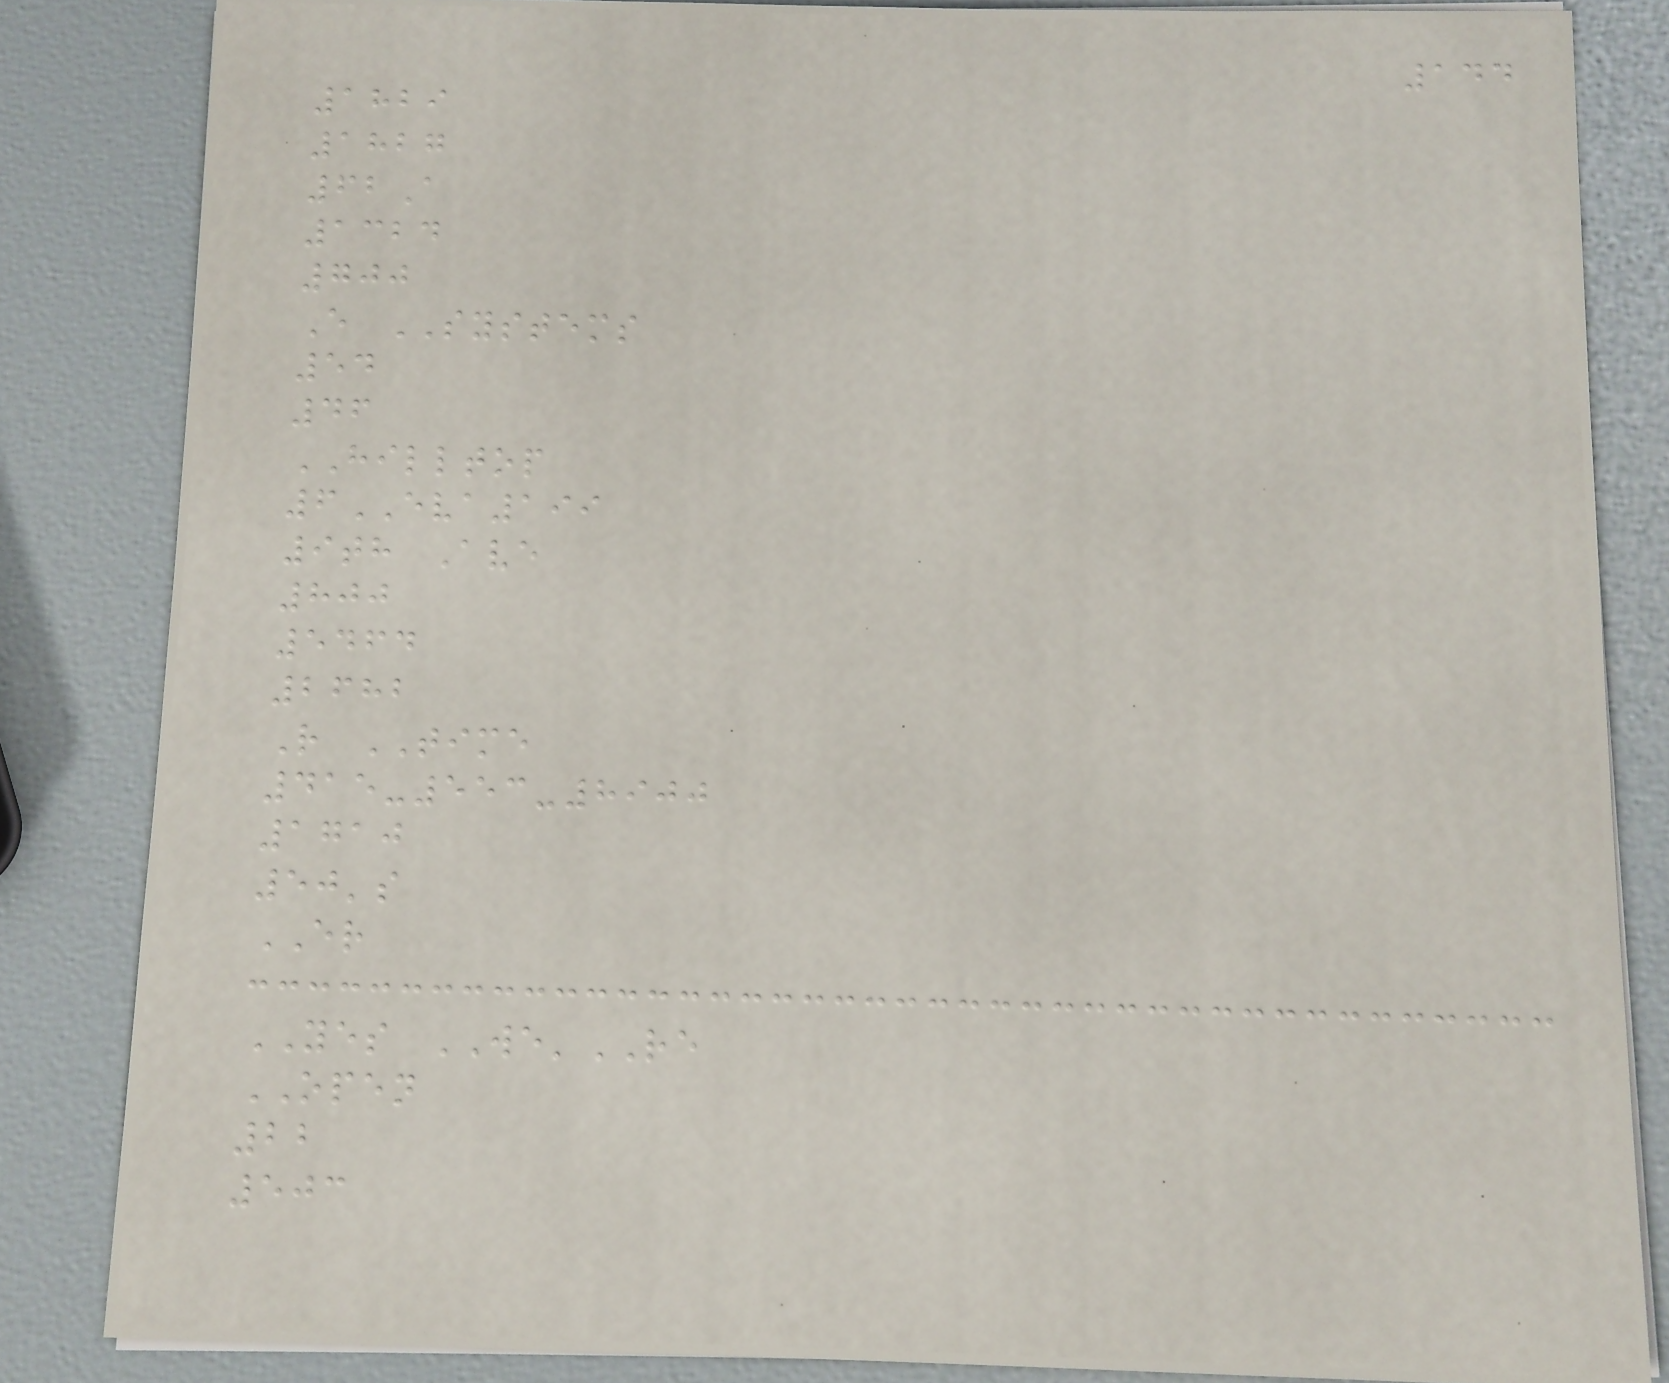144
1829
1827
62A
1324
700
E SYSTEMS
54
46
HILLTOP
6EVA199
9th Ave
800
5464
2682
R TIME
415-553-8900
1710
50's
ER
YES WE'RE
OPEN
22
503
